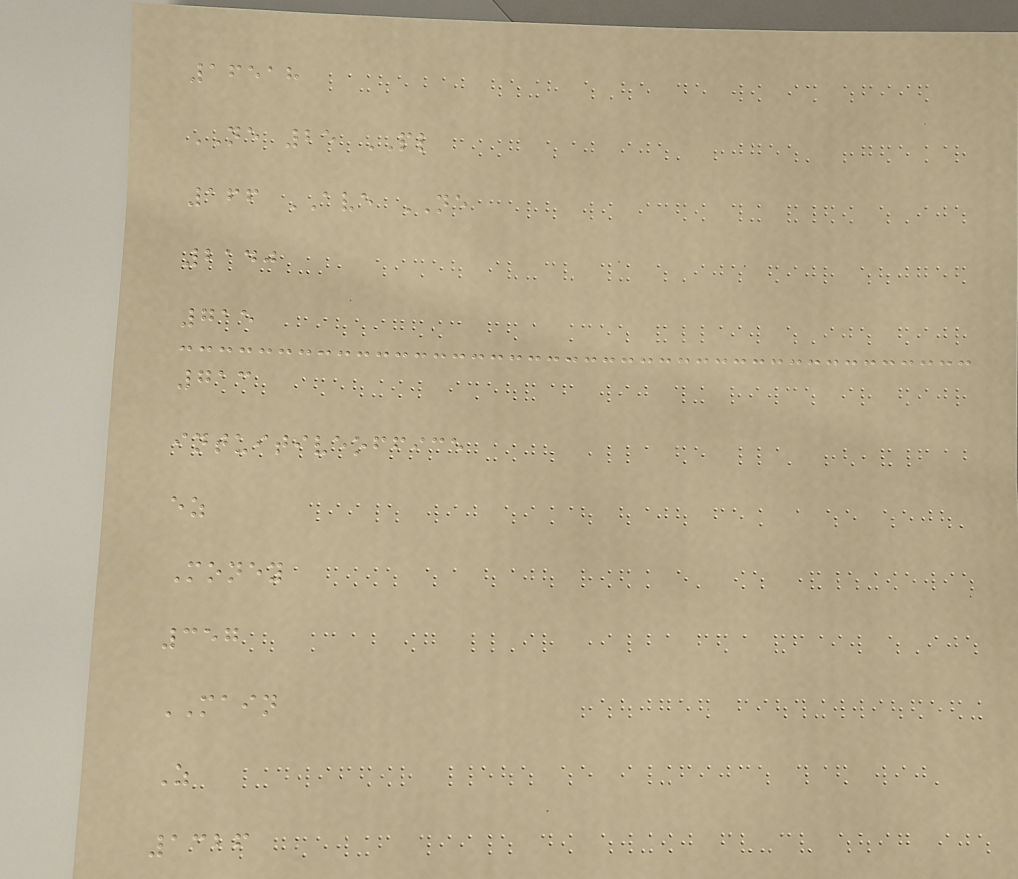16518
NE 25 PL
166 AVE NE
2140
715
713
intuitiveoffice
ez
Money
357
MAIN
Z
1326
